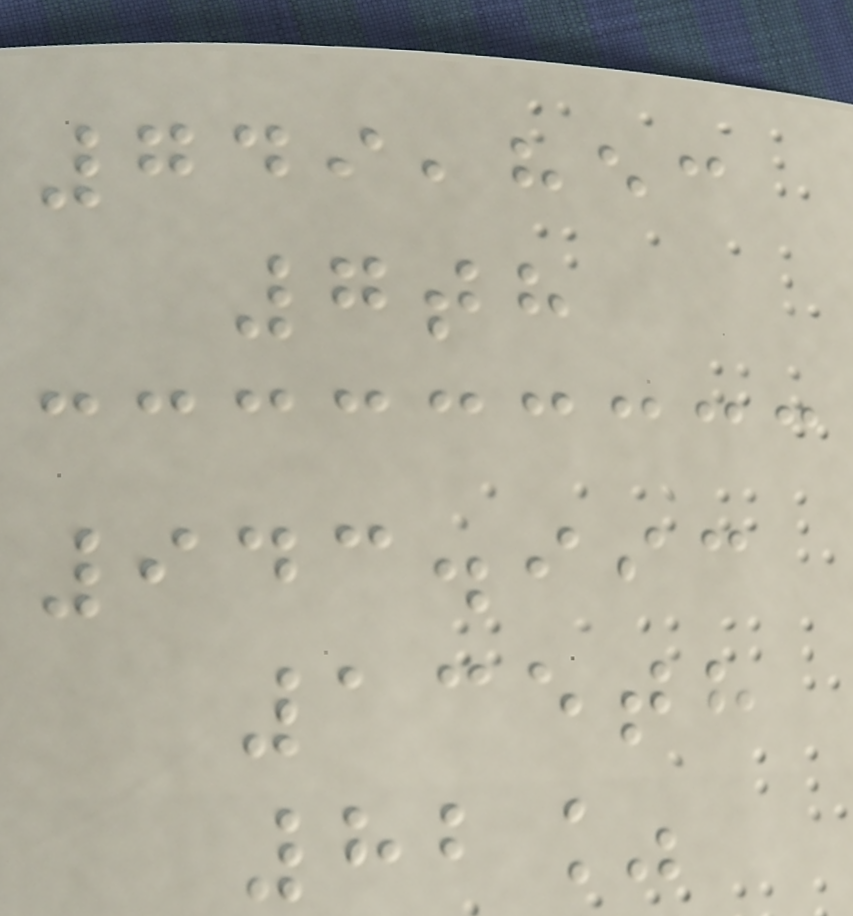749,853
7th
943.993
135th
82%
